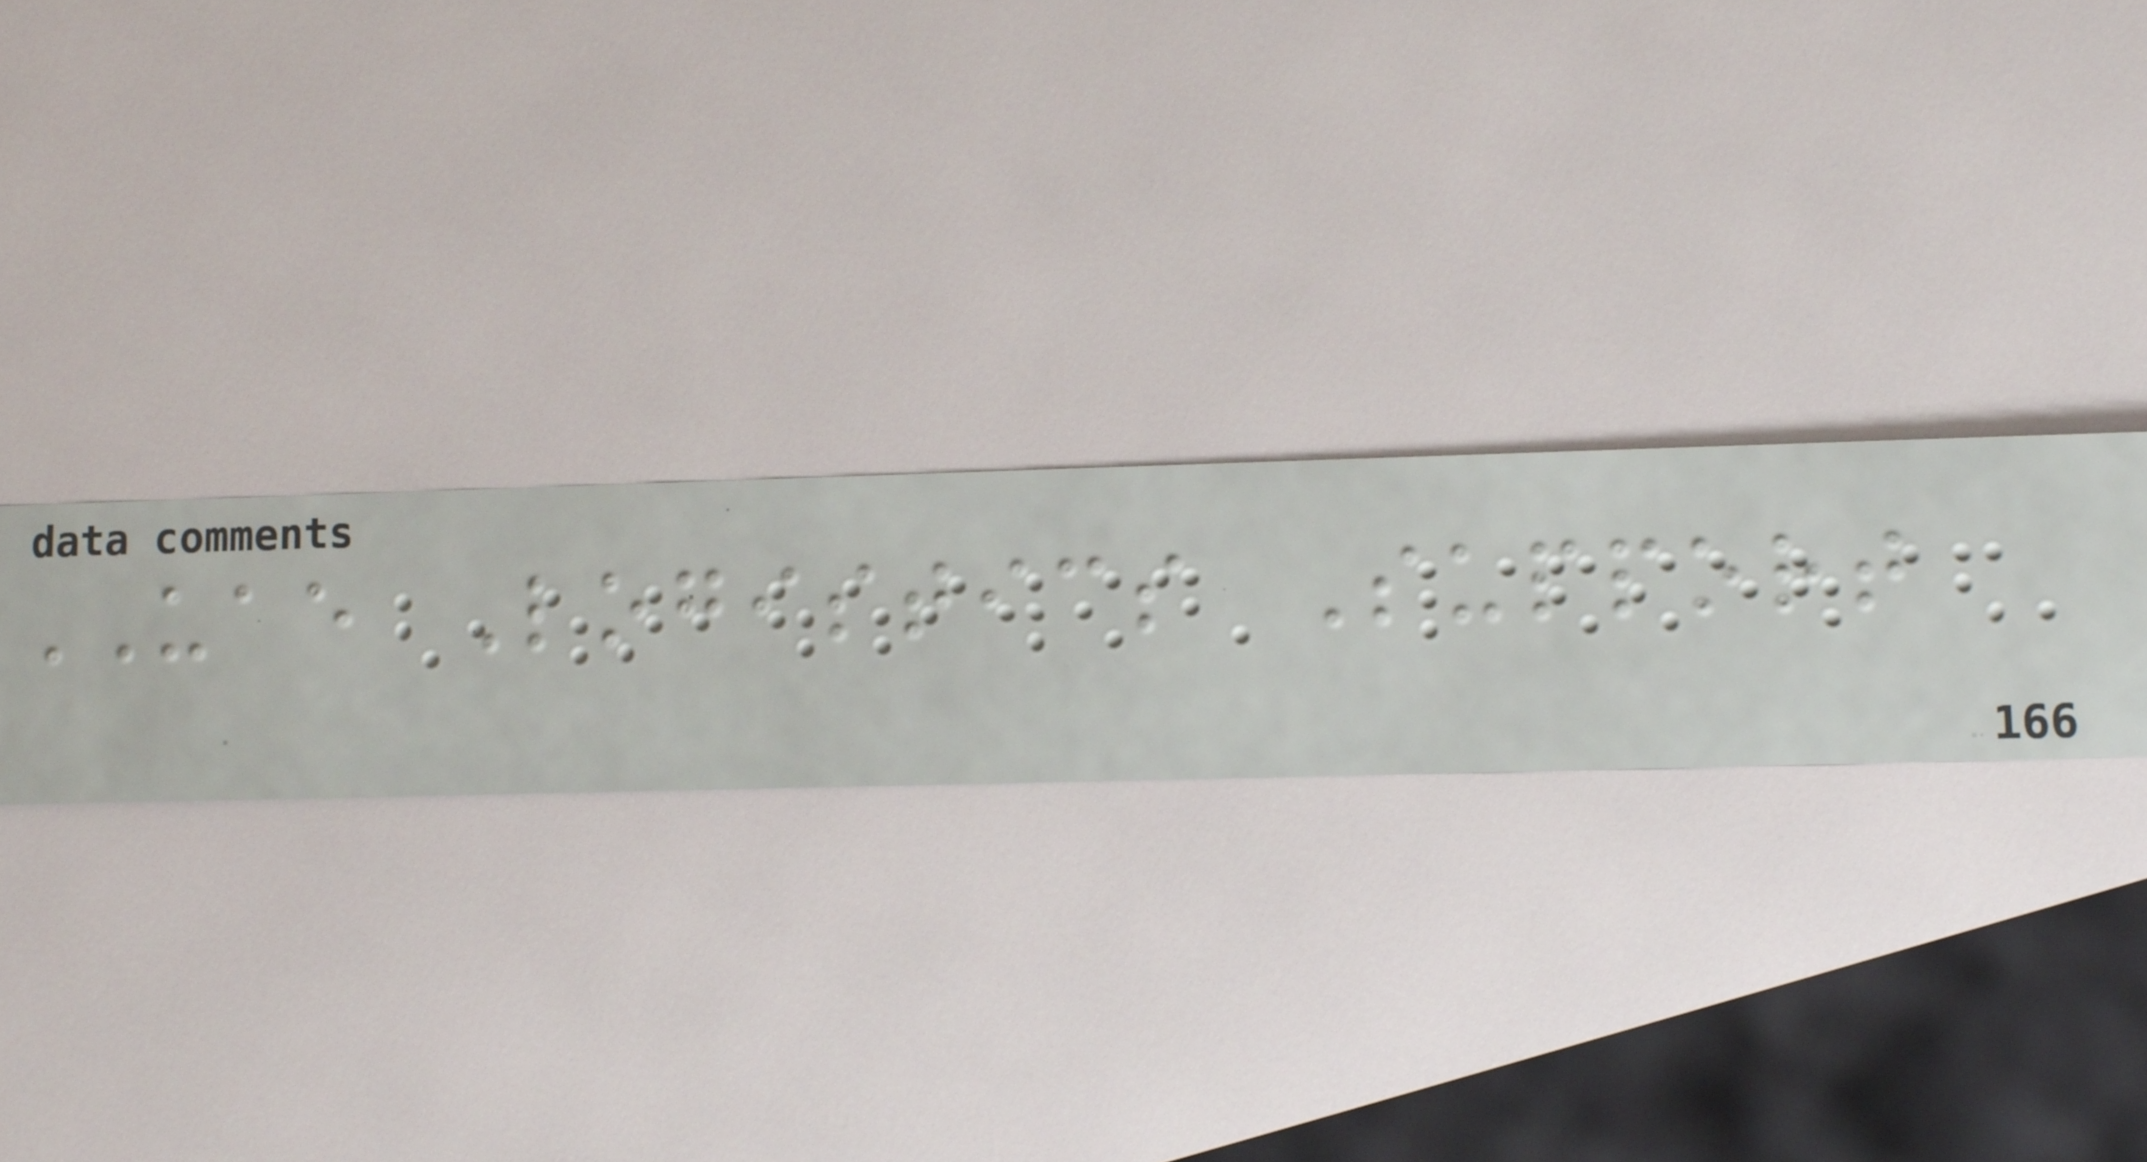UAE Logistics Support
